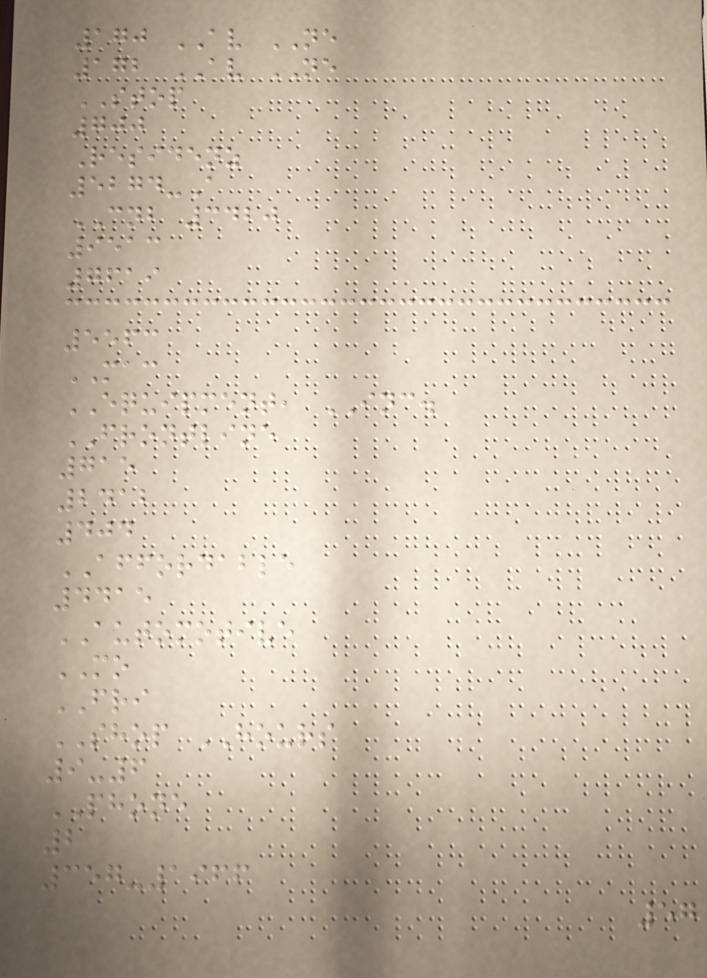170 AV NE
172 AV NE
STOP
700
Residenz
5274-A
CNB 3420
9513
7619
5563
MAC
EQUIPMENT, INC.
FRONTLINE
715
2412
404
AFFORDABLE
4415
AUTOMOTIVE
MO
FRI
SHOP HOURS
9-6
PHONE
2
357-1966
57
